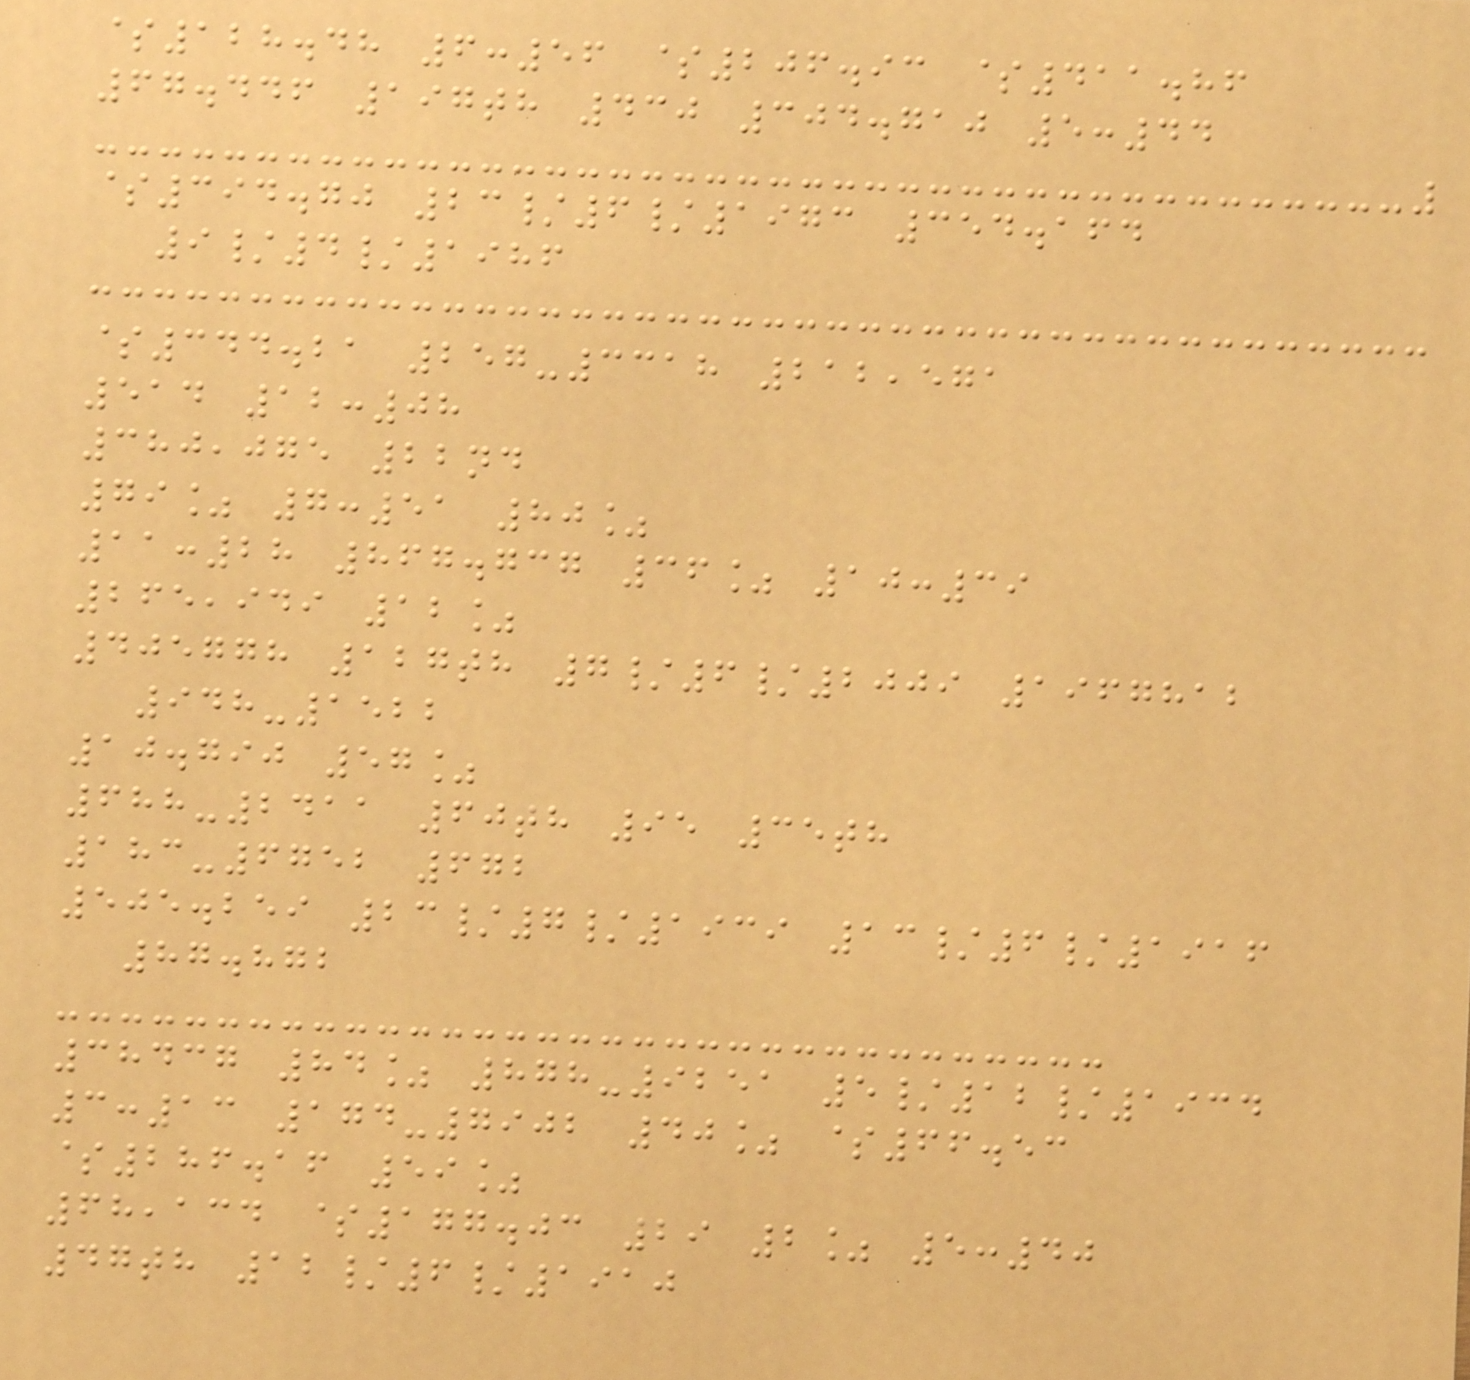$128.48 6:56 $206.93 $411.86
67.446 197th 430 304.710 5:44
$394.70 23/6/1973 354.164
9/4/1986
$344.21 257-3318 212,571
514 12:08
380,075 22nd
79% 7:51 80%
11:28 867.737 36% 10:39
265,949 12%
405778 127th 7/6/2009 1967812
948-1522
10.790 57%
688-2411 60th 95 35th
183-6752 672
505.259 23/7/1939 13/6/1916
87.872
38437 84% 878-9251 5/12/1934
3:13 174-7902 40% $66.53
$286.16 59%
68,134 $177.03 29 2% 5:40
47th 12/6/1910
